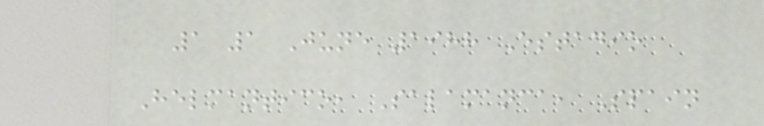1 1 June 1988 Estadio
Helmantico, Salamanca, Spain
